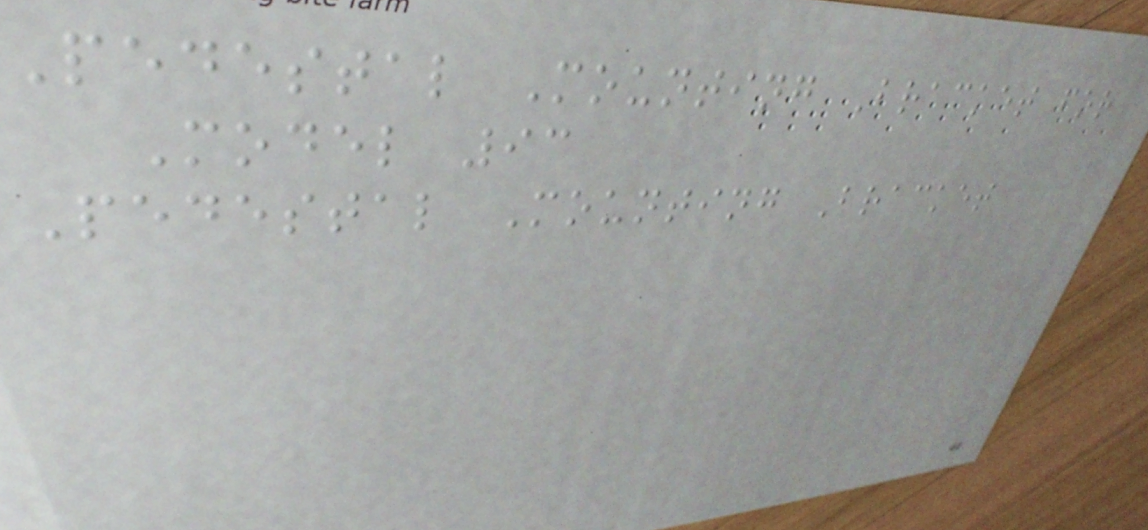Pedestal Mounting Bracket for
Model 93
Pedestal Mounting Bracket
